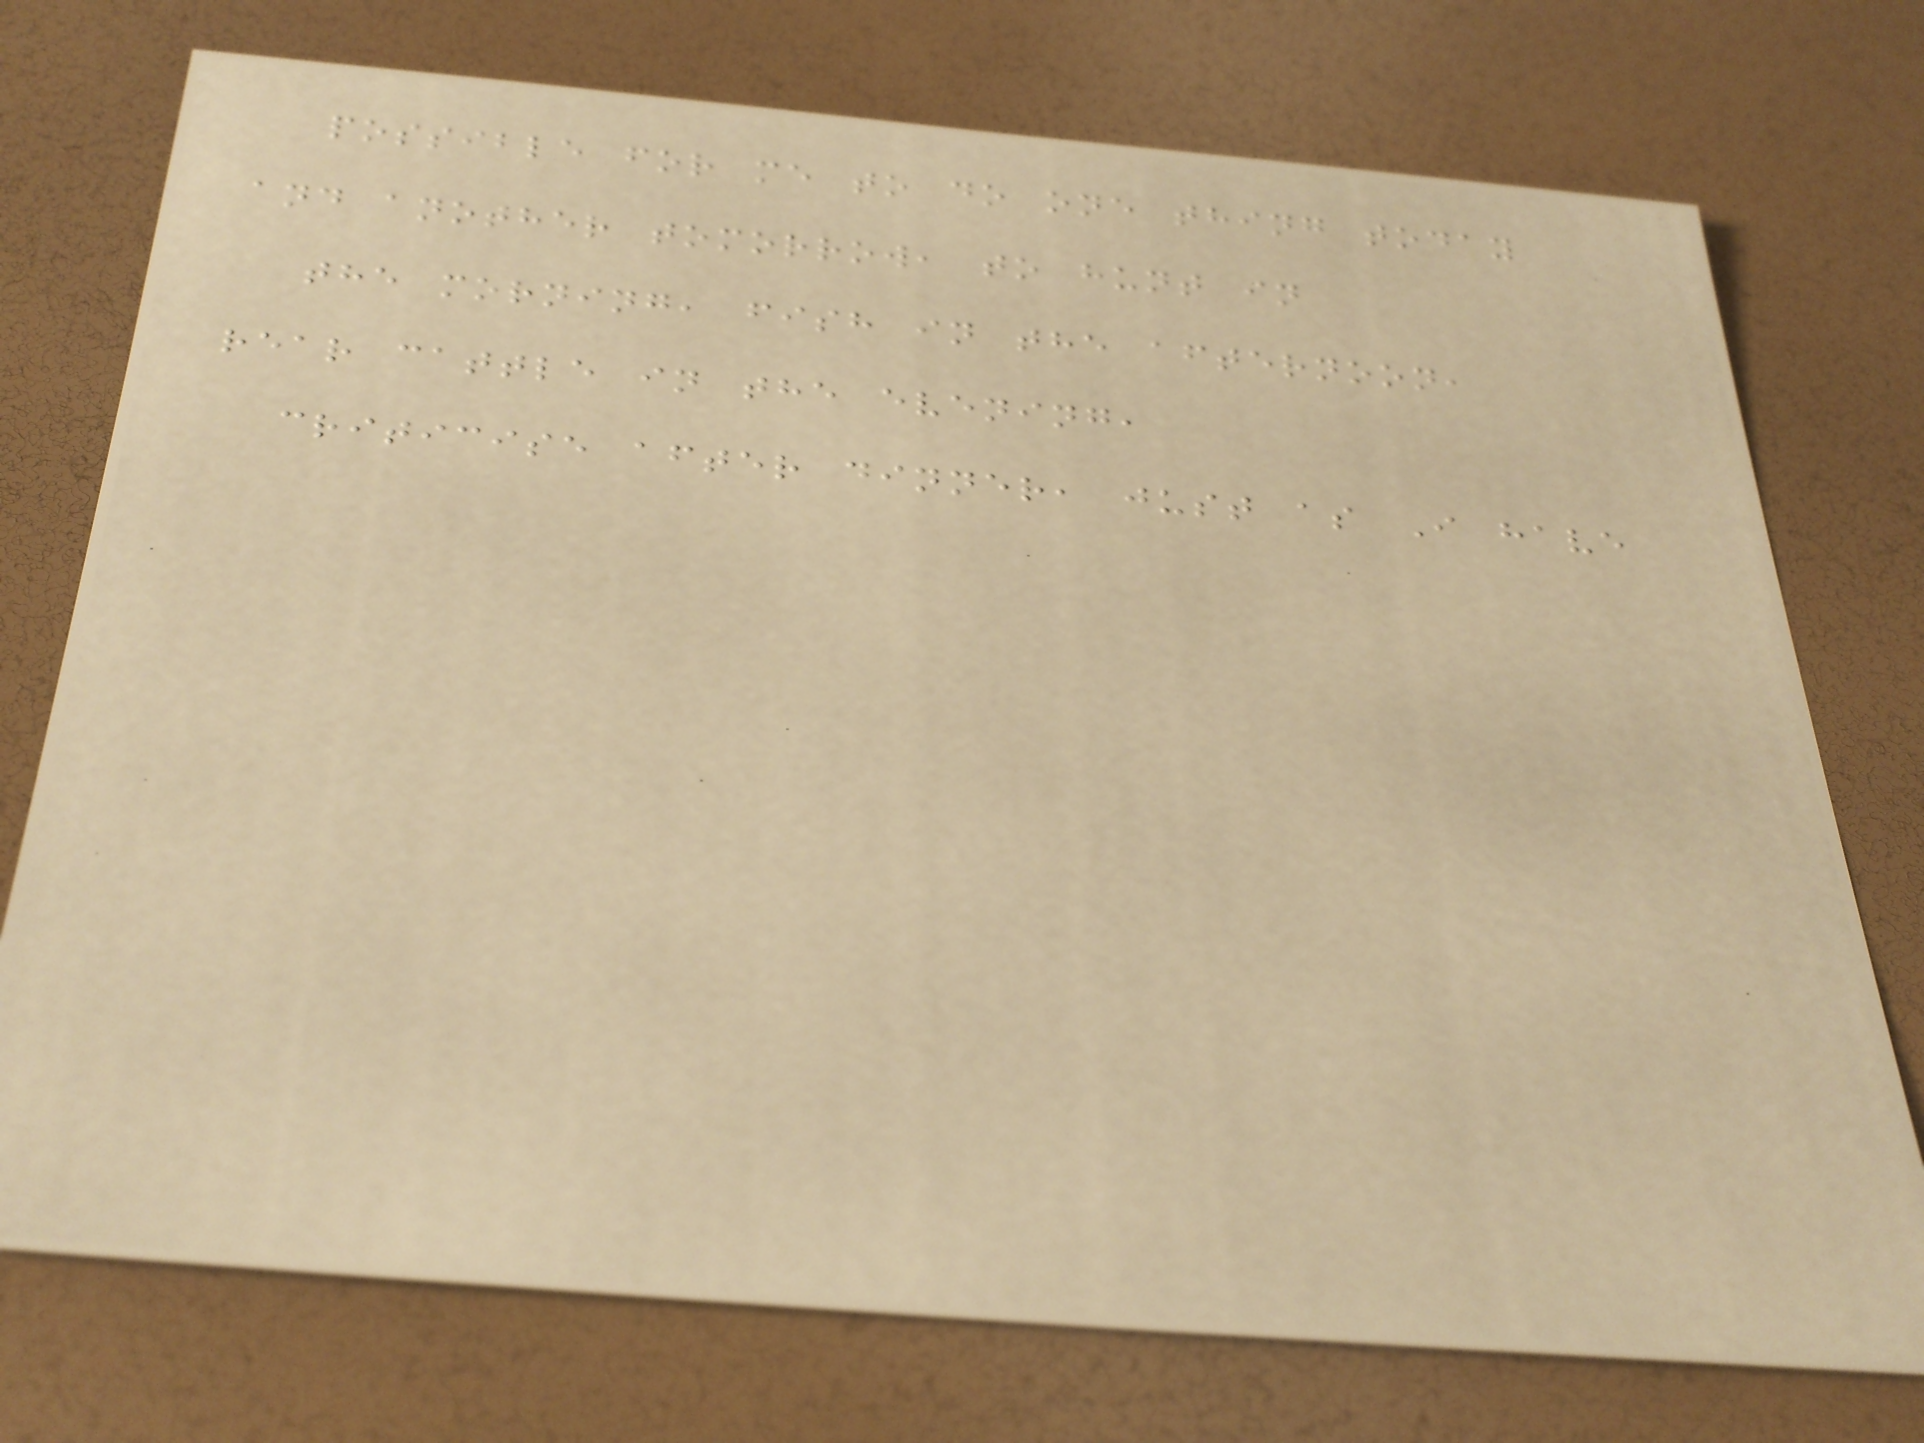possible for me to do one thing today
and another tomorrow, to hunt in
the morning, fish in the afternoon,
rear cattle in the evening,
criticise after dinner, just as I have
